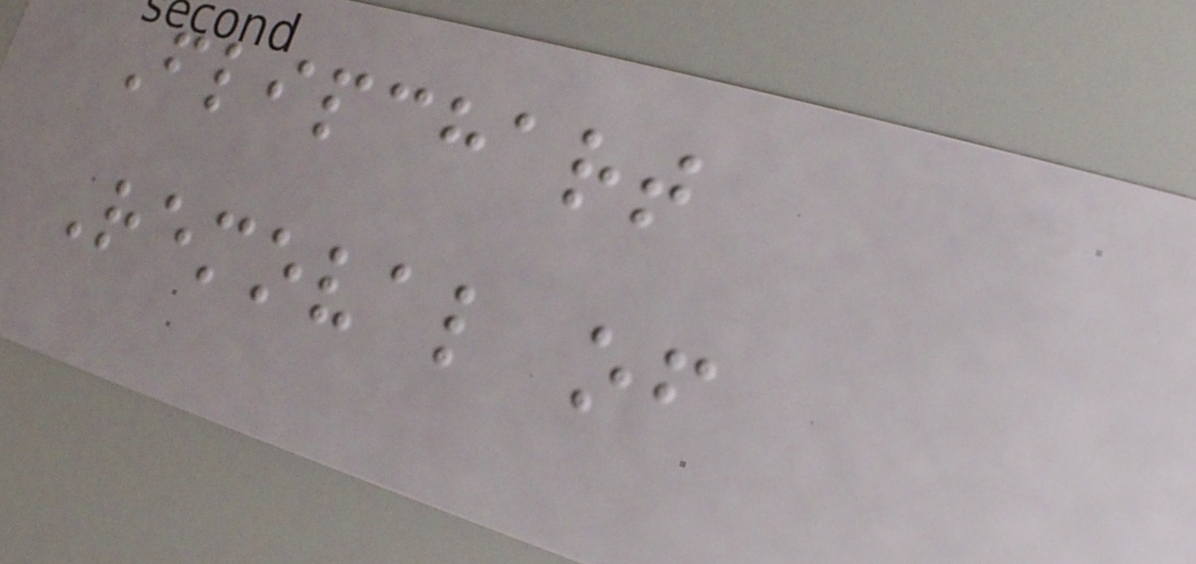Flipchart
Removal of
